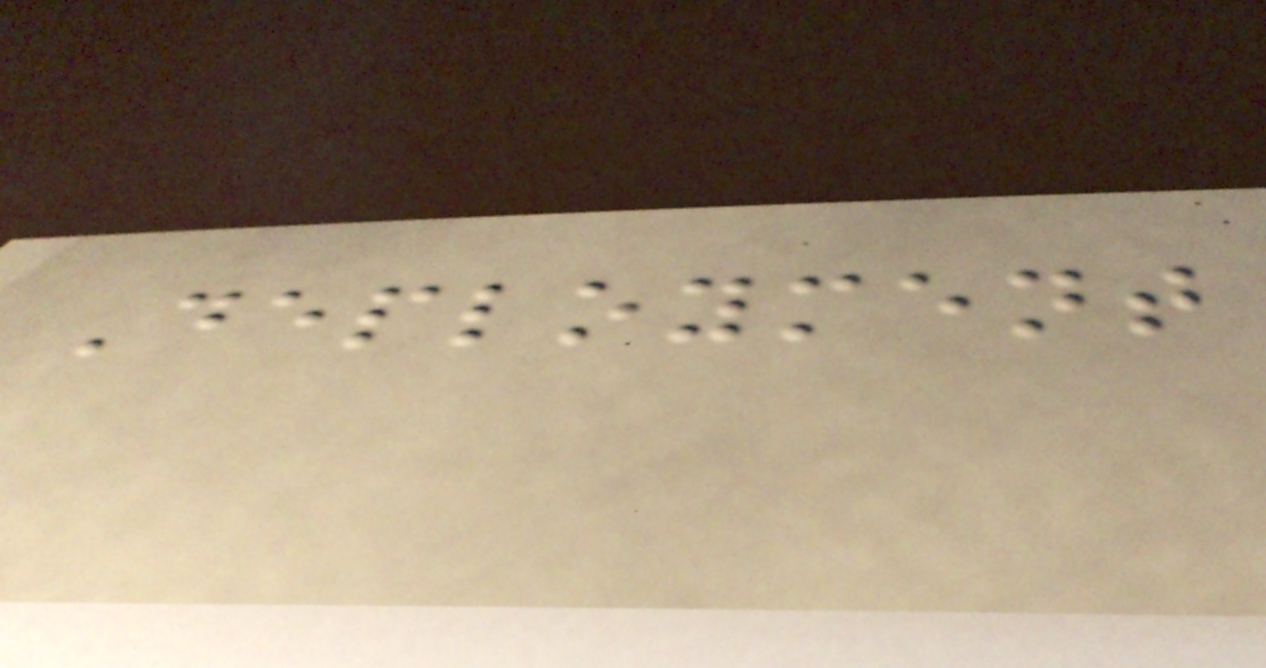Deployment
